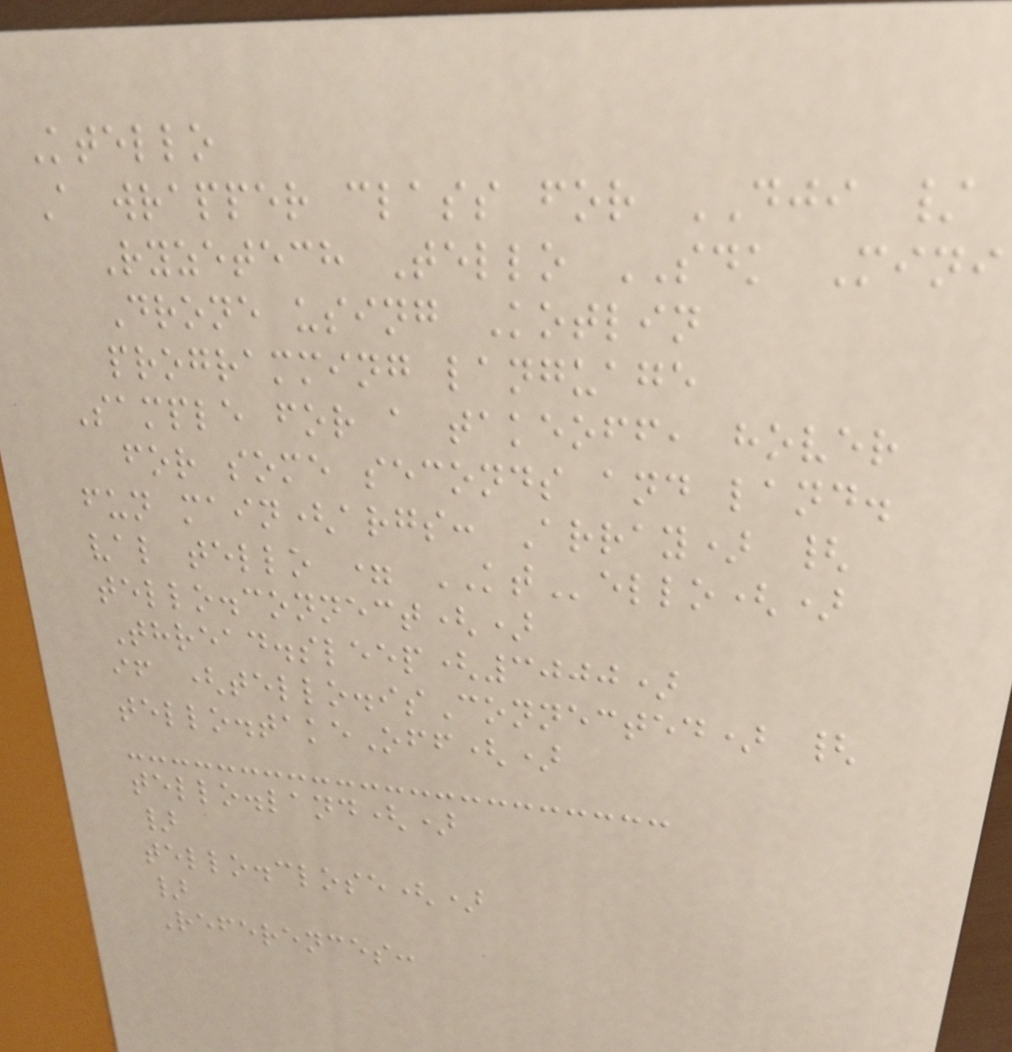Ktello
A wrapper class for DJI /
Ryzetech Tello SDK Mini
Drone using Kotlin
programming language
Sample for a takeoff, hover
for some seconds and land.
fun main(args: Array) {
val tello = KTello()
tello.connect()
Thread.sleep(3000)
if (tello.isConnected) {
tello.takeOff()
tello.land()
}
tello.close()
}
References:
